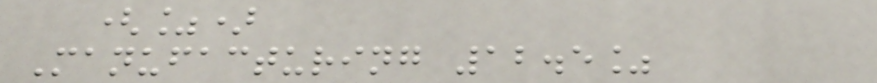(%)
Manufacturing 12.5%
